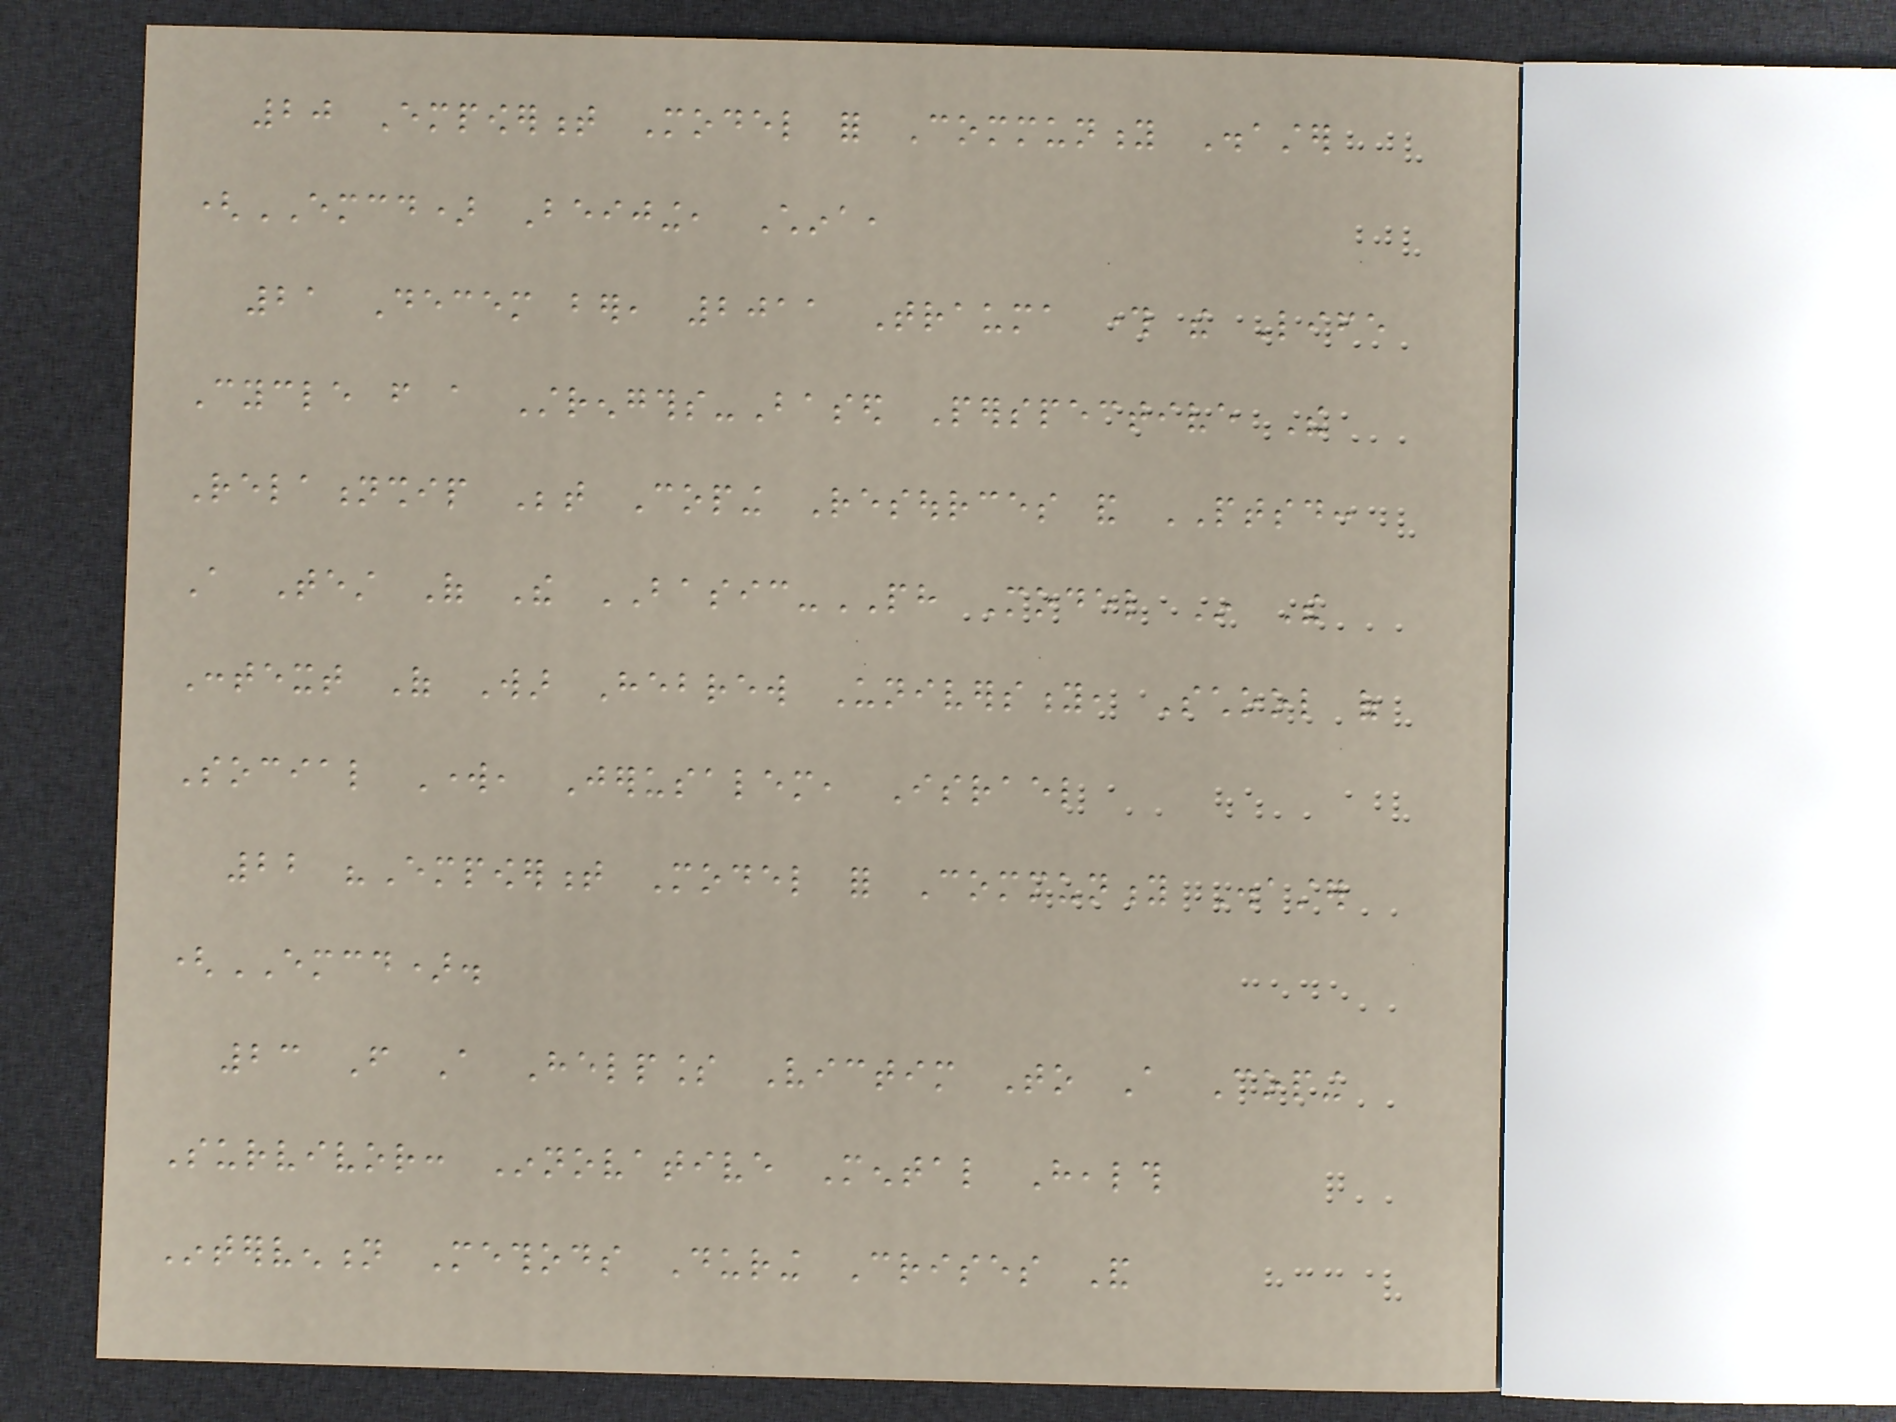20 Empowerment Model for Community Disaster
(EMCD) Beijing, China,
21 Decem ber, 2011 Trauma through the Life
Cycle from a Strengths-Based Perspective The
Relationship Between Coping Resources and PTSD:
A Test Of The BASIC-PH Model In The
Context Of War Hebrew University, School of
Social Work, Jerusalem, Israel
22 "Empowerment Model for Community Disaster
(EMCD).
23 From A Helpless Victim To A Coping
Survivor: Innovative Mental Health
Intervention Methods During Crises And
